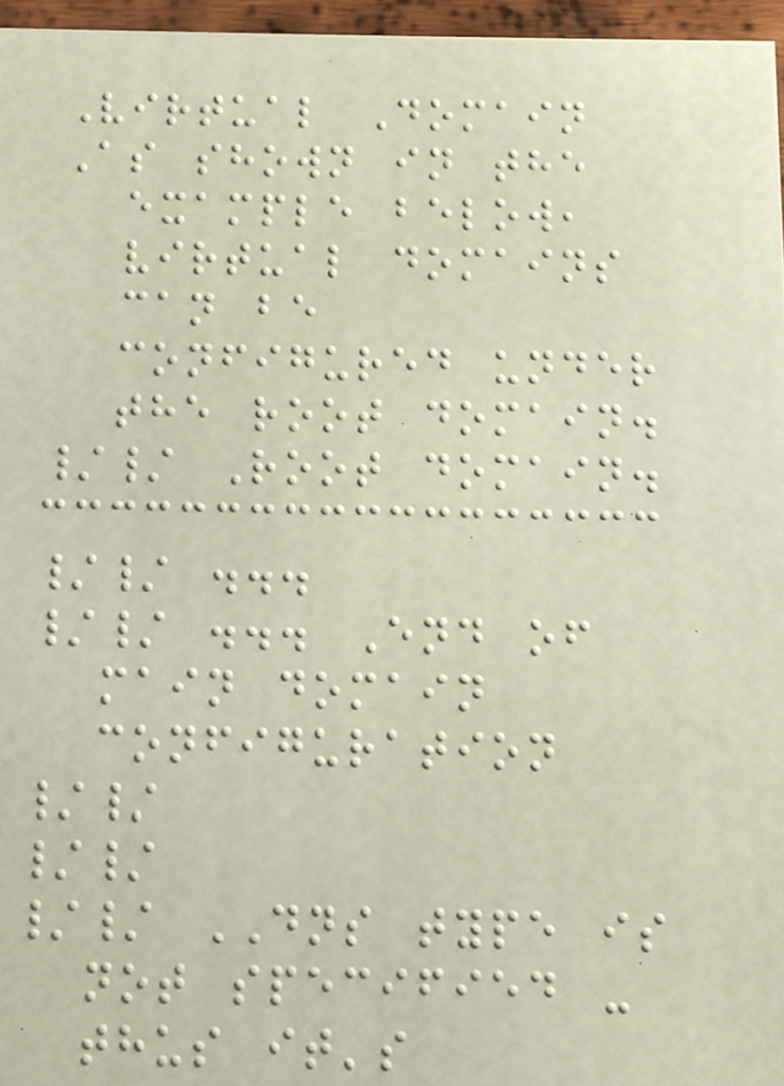Virtual Domain
As shown in the
example below,
virtual domains
can be
configured under
the root domain.
// Root domain.
// ...
// ... End of
main domain
configuration
//
//
// DNS type is
not specified -
thus it's
